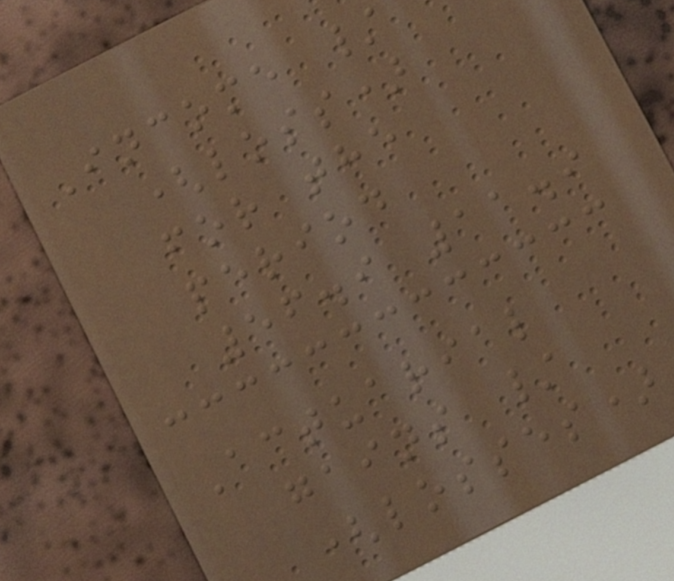Income /
(loss)
for the
period
56.9 11.9
Actuarial
gains /
(losses)
